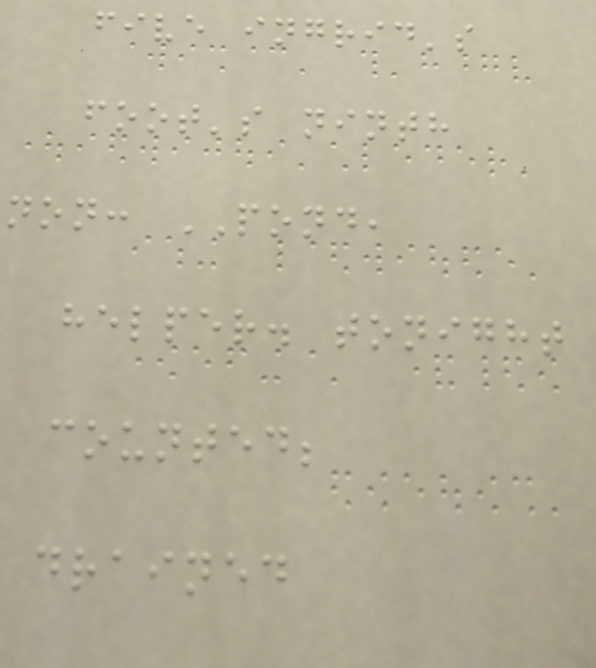five ingrid's
foot's ninth
non: POND,
helper. tonight
counted;
drained
